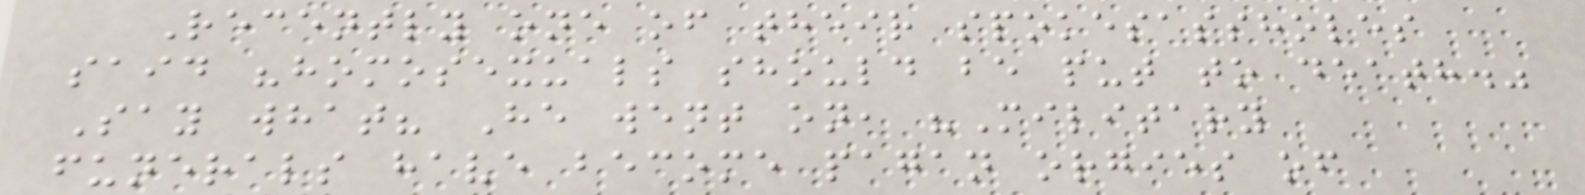Recently one of their spokesassholes
said "homosexuals should be put to death."
Say what? He went on, "Military
funerals have become pagan orgies of
